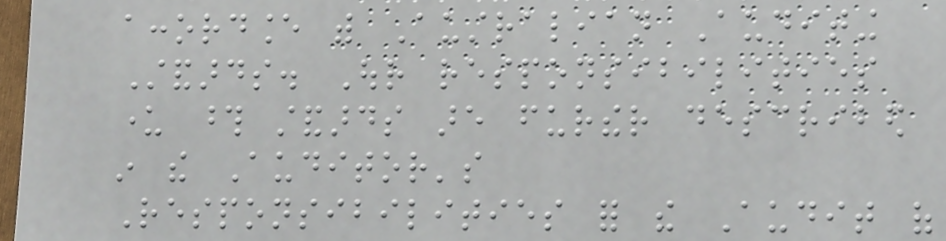accordance with Australian Auditing
Standards. Our responsibilities
under those standards are further described
in the Auditor's
Responsibilities for the Audit of
